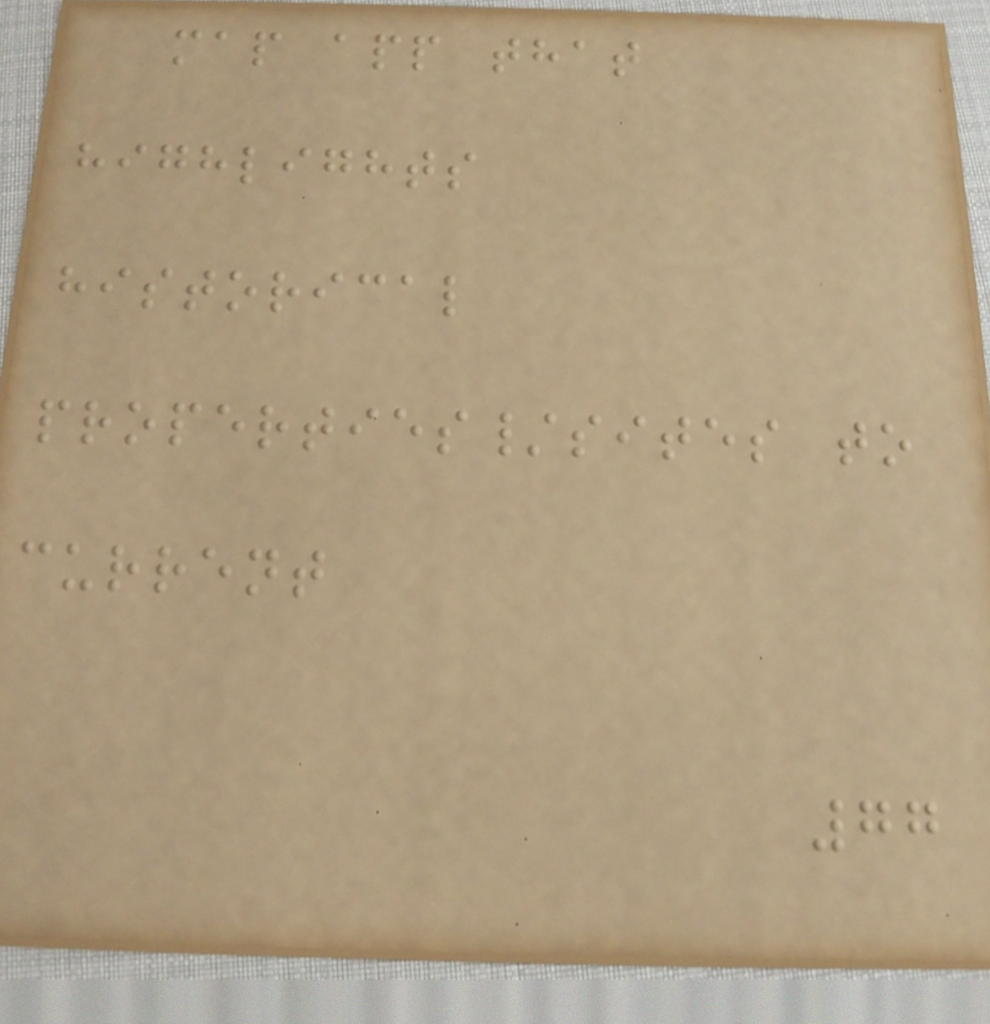map app that
highlights
historical
properties/sites to
current
77
